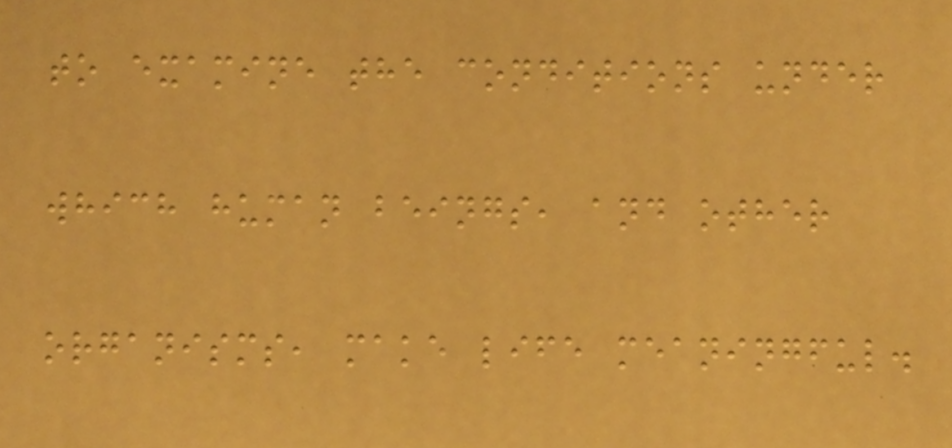to examine the conditions under
which human beings, and other
organisms, make life meaningful.
